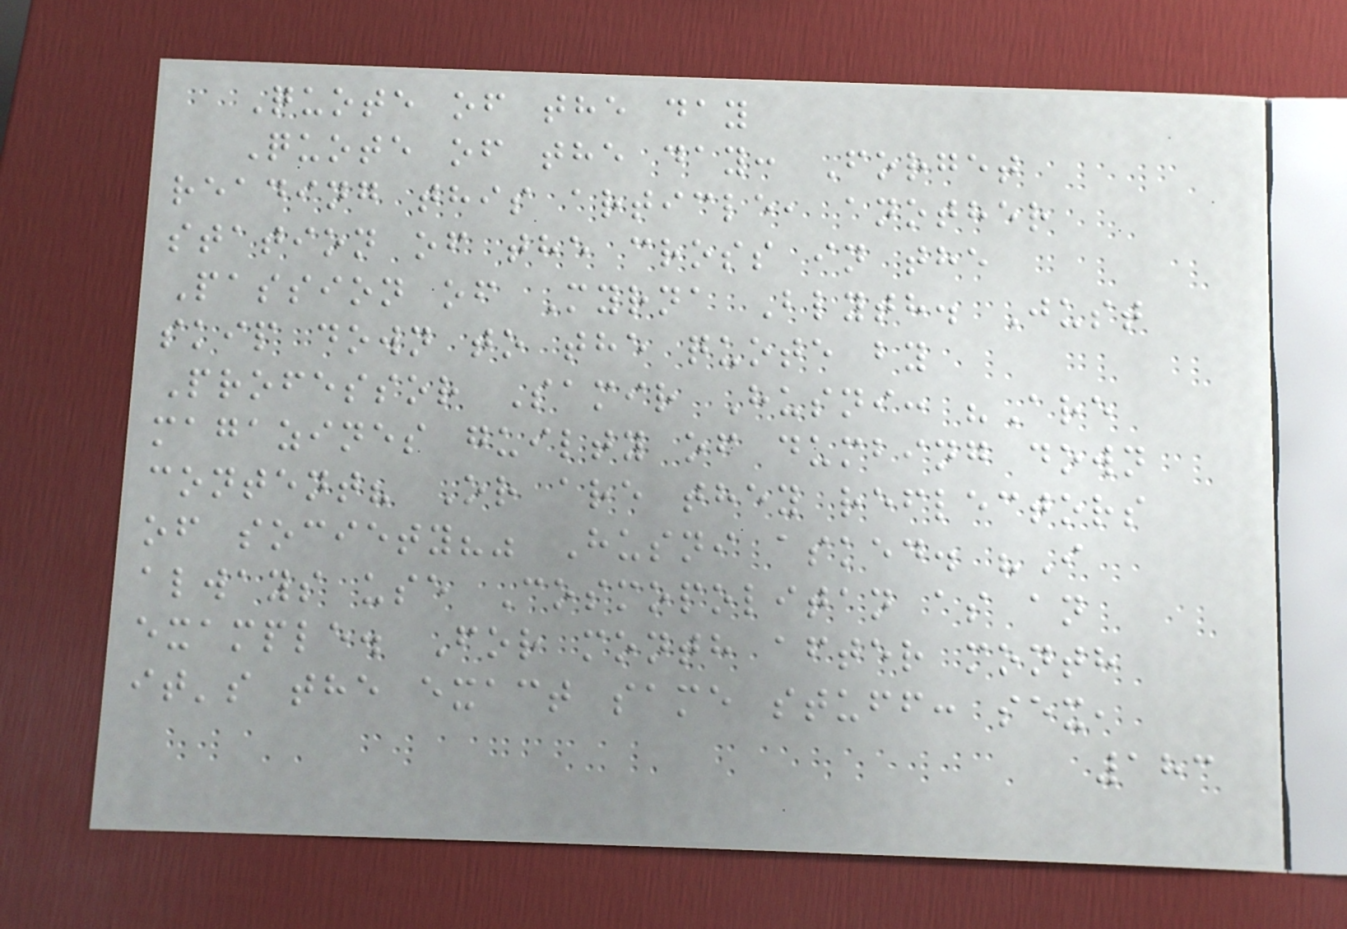Quote of the day
Quote of the day: Forget
reading this article, another
station of the cross in the
Passion of Myrna Blyth. Just
skip down to the quote by
Professor Samir Husni: "Are
magazines guilty of dumbing down
content? Or are they reflectors
of society?" Husni asked. "I
always use Cosmopolitan as an
example. For month after month
it's the exact same stuff: sex,
183
